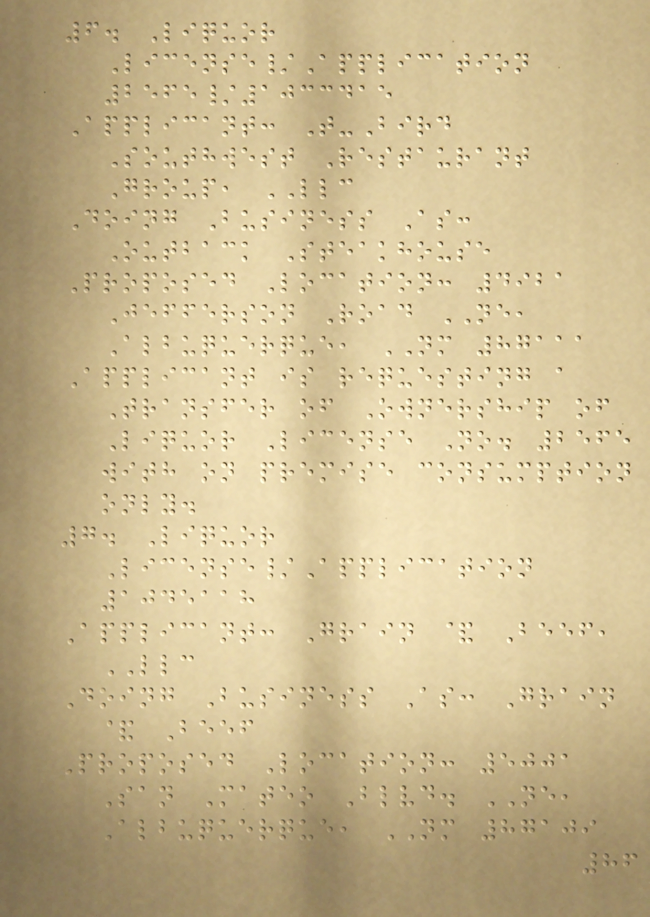6. Liquor
License/Application
2565/1033415
Applicant: T-Bird
Southwest Restaurant
Group, LLC
Doing Business As:
Outback Steakhouse
Proposed Location: 4921
Jefferson Road NE,
Albuquerque, NM 87111
Applicant is requesting a
Transfer of Ownership of
Liquor License No. 2565
with on premise consumption
only.
7. Liquor
License/Application
1045118
Applicant: Grain & Beef,
LLC
Doing Business As: Grain
& Beef
Proposed Location: 5001
San Mateo Blvd. NE,
Albuquerque, NM 87109
86
